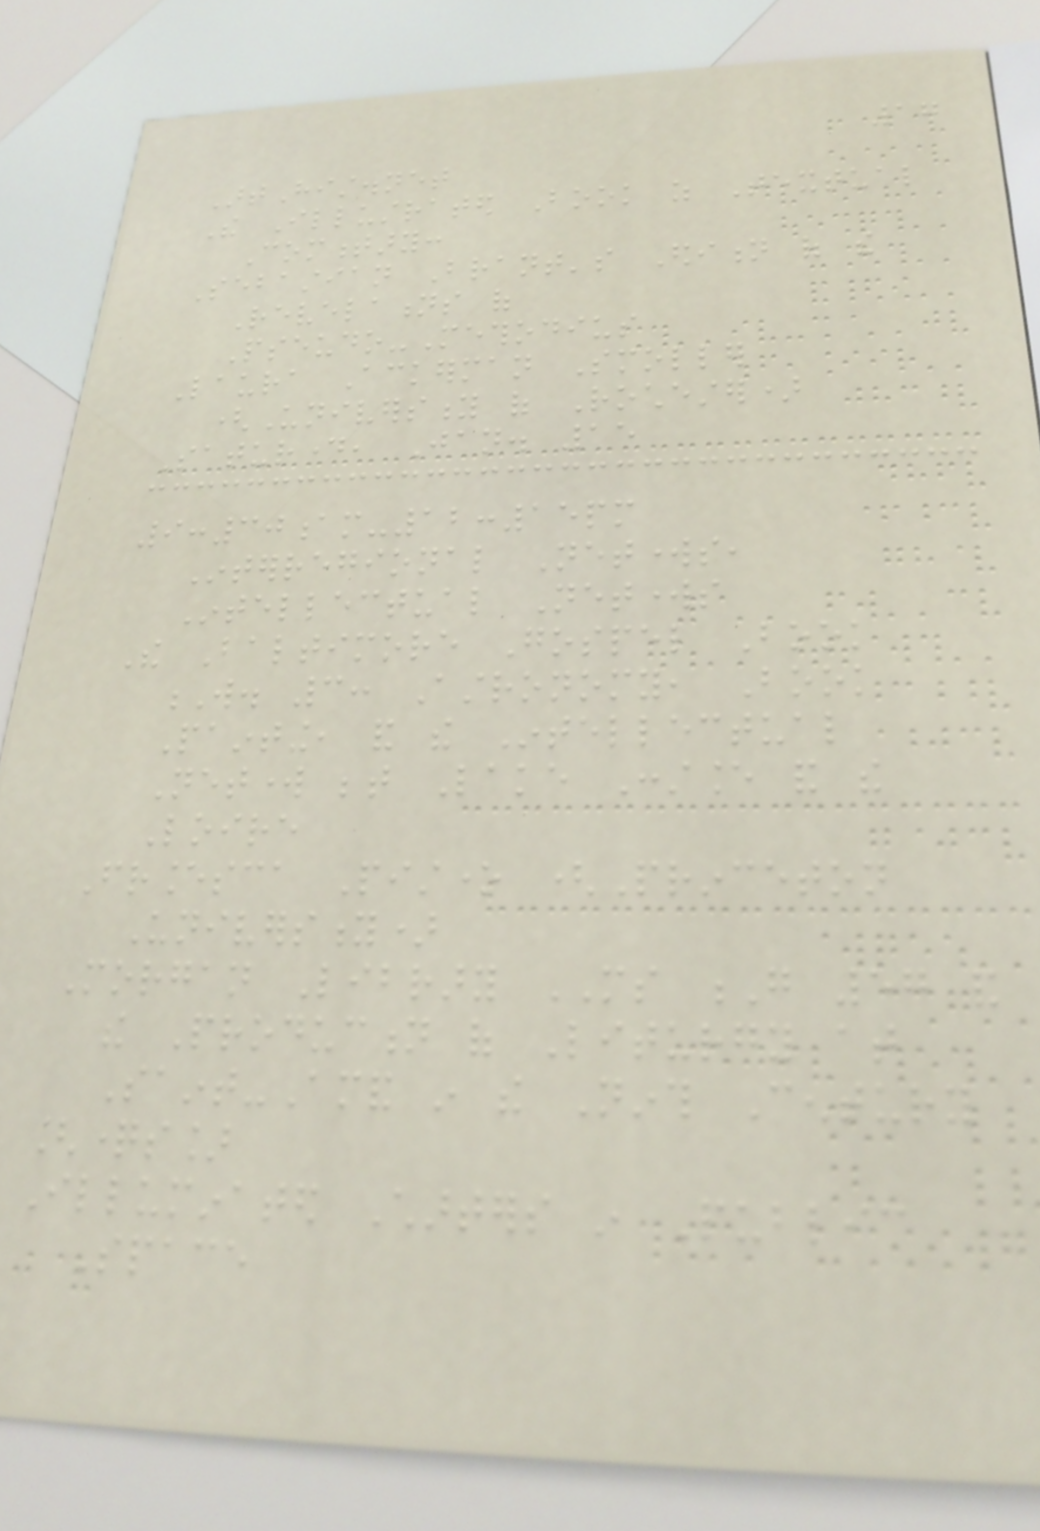17
ArtHist.net
The Illustrated Book as Textual
Commentary:
Sebastian Brant's Edition of the
Revelations of
Pseudo-Methodius
Laura Ackerman Smoller
(University of Rochester)
Saturday, Jan. 15
9:30am-12:15pm
Interregional Networks,
Intellectual Networks
The Baltimore Gospel Book
W. 3: Astronomy, Book
Painting, and the Intellectual
Network between Lake Constance and the
Loire
Francesca Pistone (Princeton
University)
Morgan Library MS G 57 and
the Production of Liturgy at
Saint-Amand in the Ninth Century
[questions]
Illuminated Charters in Public
Space
